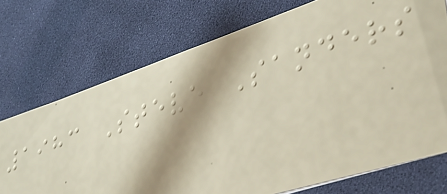1983 Steve Sanders
